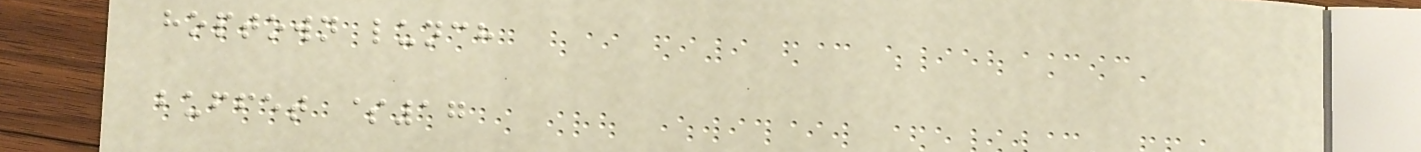hoptown lunch
buffet $17
